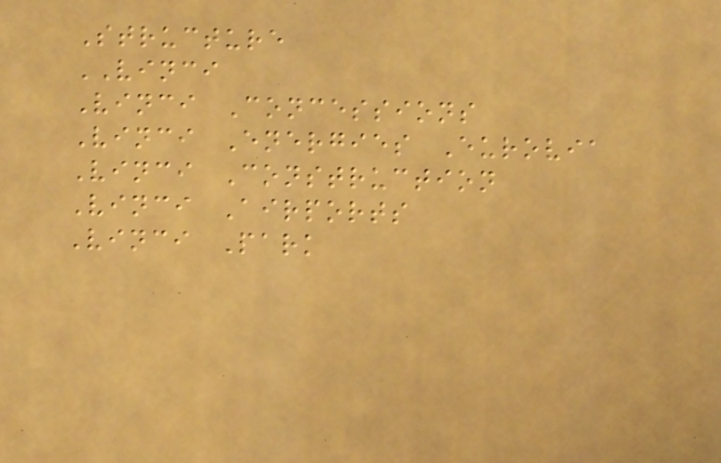Structure
VINCI
Vinci Concessions
Vinci Energies Eurovia
Vinci Construction
Vinci Airports
Vinci Park
